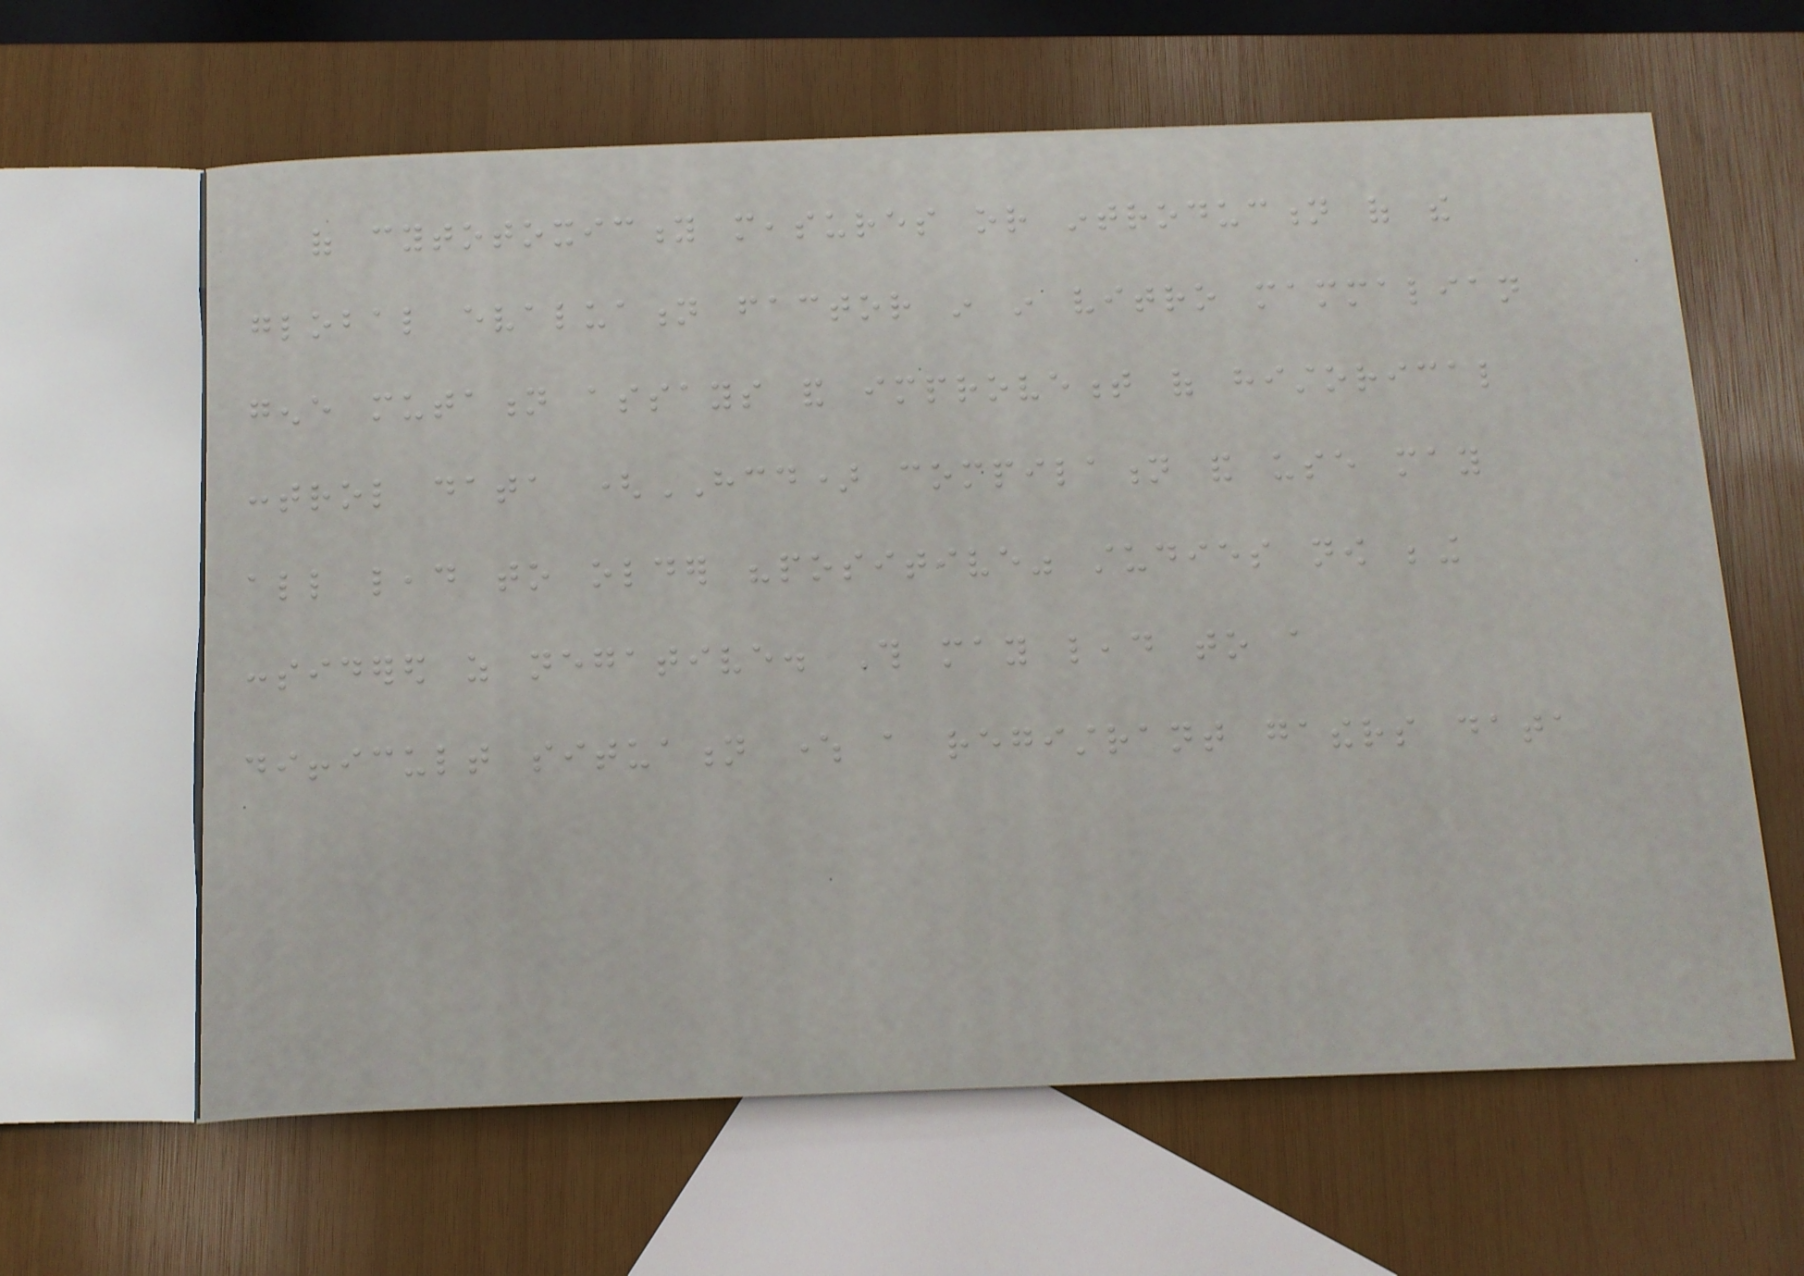of cytotoxicity measures or introduction of the
global evaluation factor in in vitro mammalian
gene mutation assays and improvement of historical
control data (HCD) compilation and use may
all lead to older "positive" studies now being
considered as negative. This may lead to a
difficult situation where a registrant gathers data
